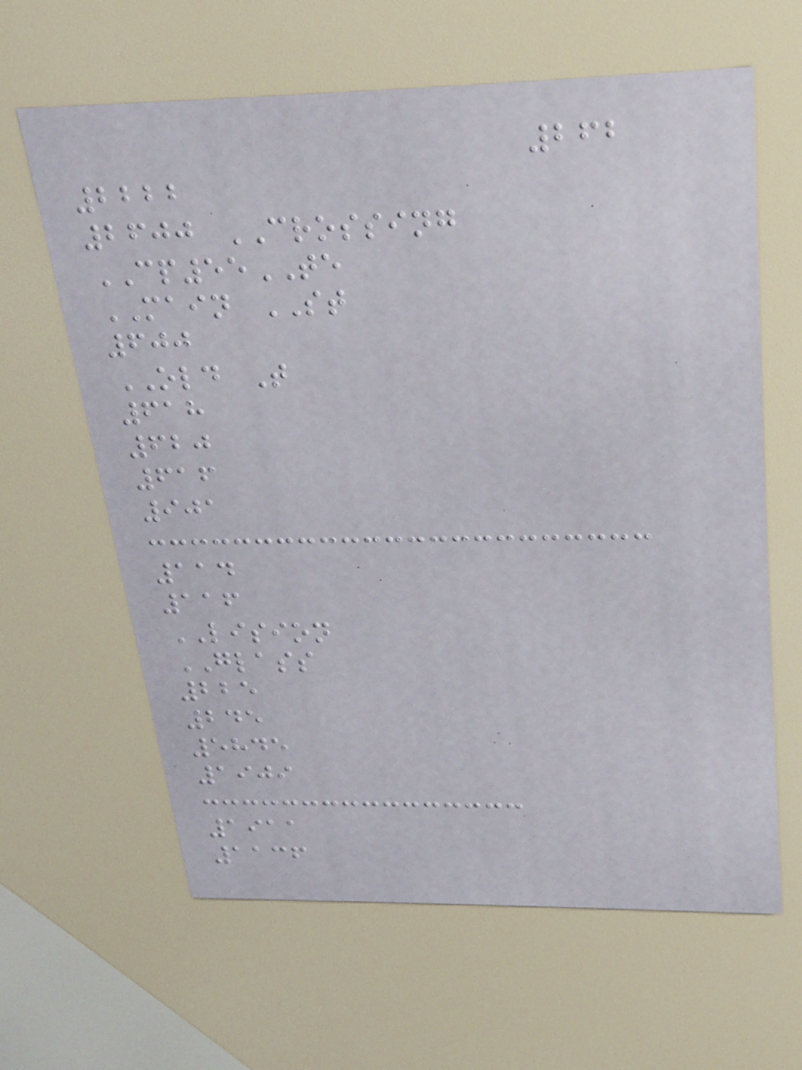262
2222
2600 CROSSING
CP55TE
MAIN ST
600
OLD T
618
620
616
901
114
116
LISION
GLASS
225
245
5845
1909
1911
1136
